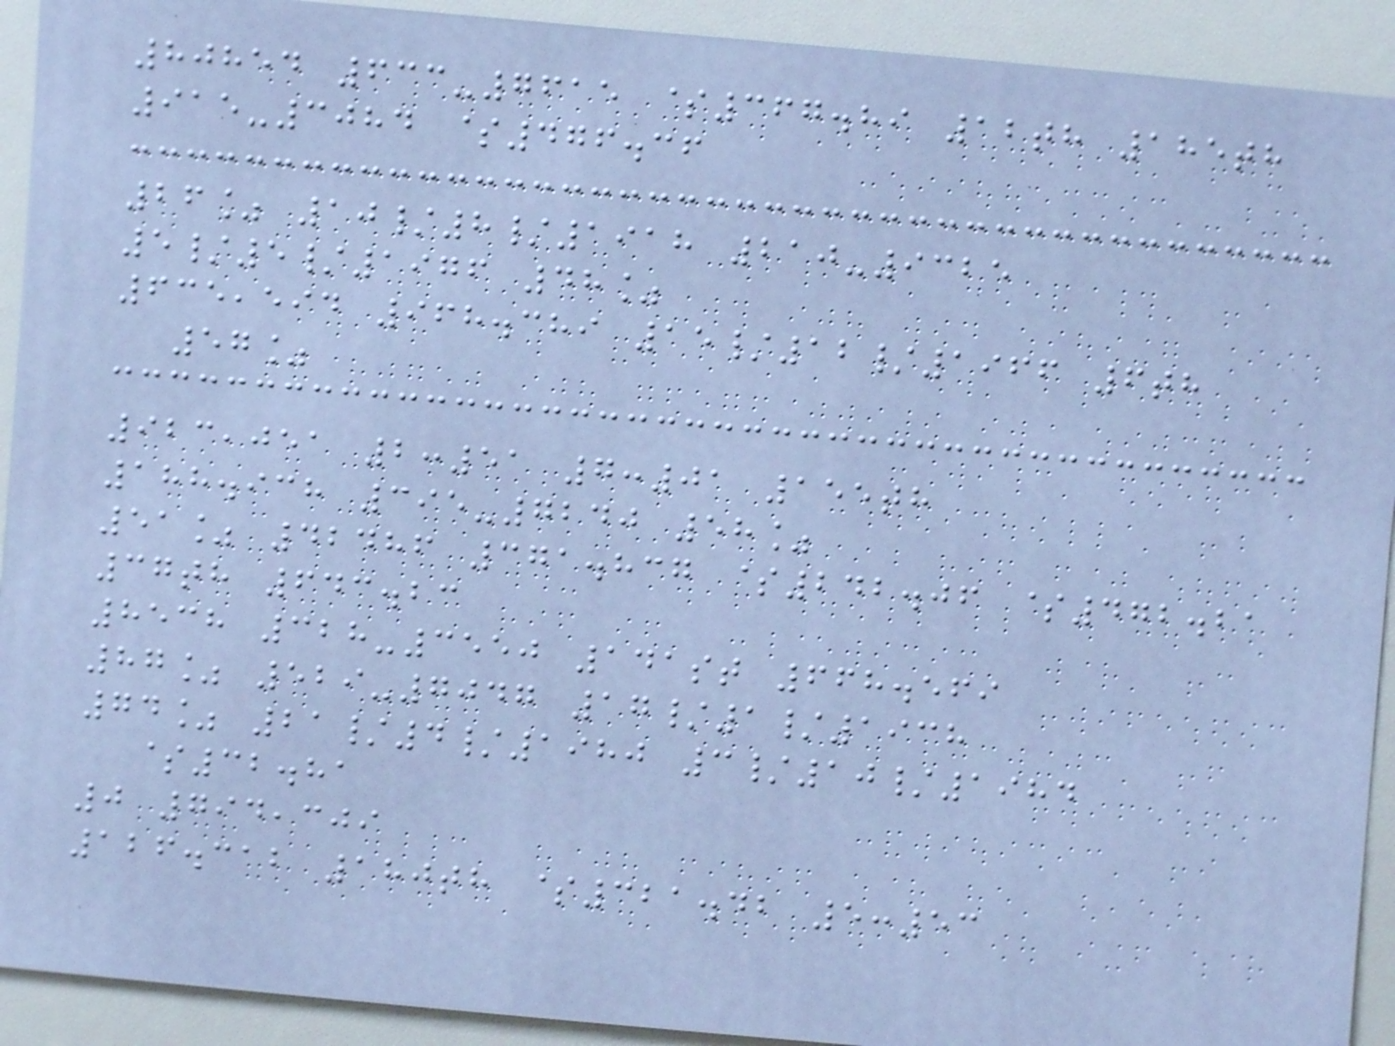80854 633-7615 $367.89 12th 185th
915-3084 $476.36
26% 10/8/1918 210-9325
5/5/1976 48%
635,594 968.389 15/12/1966 6th
57%
923,051 2:51 7:01 155th
188.938 395-7240 58%
51% 42486 371.837 $242.06 $472.21
37th 643.23
8538 328-3550 141st 668.569
87% 529-7047 17/1/1938
74% 21/4/1980 3/10/1984
$32.81
0 794,309
126.312 180th $321.42 5:53
